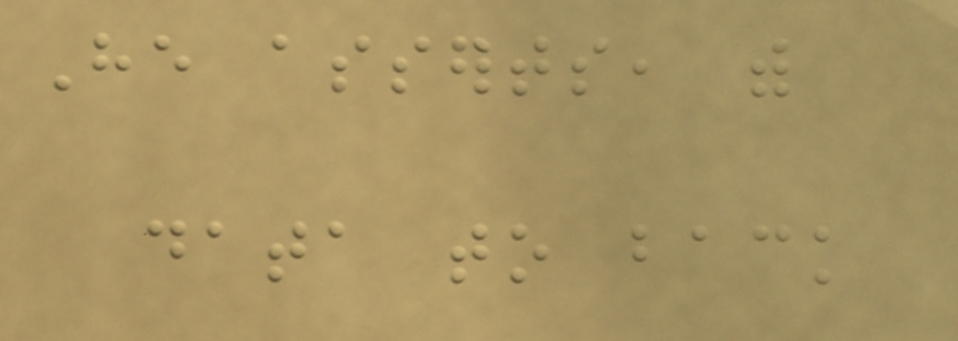He asserts, with
data to back
